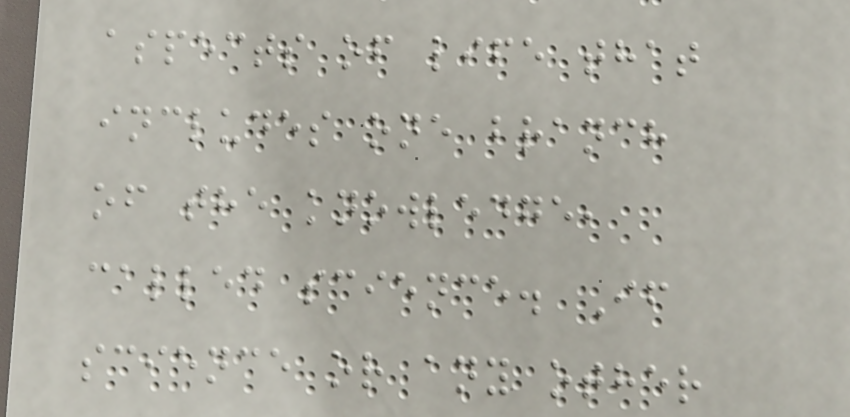aspects of life that
includes one branch
of the knowledge,
called science. If
science or any other
